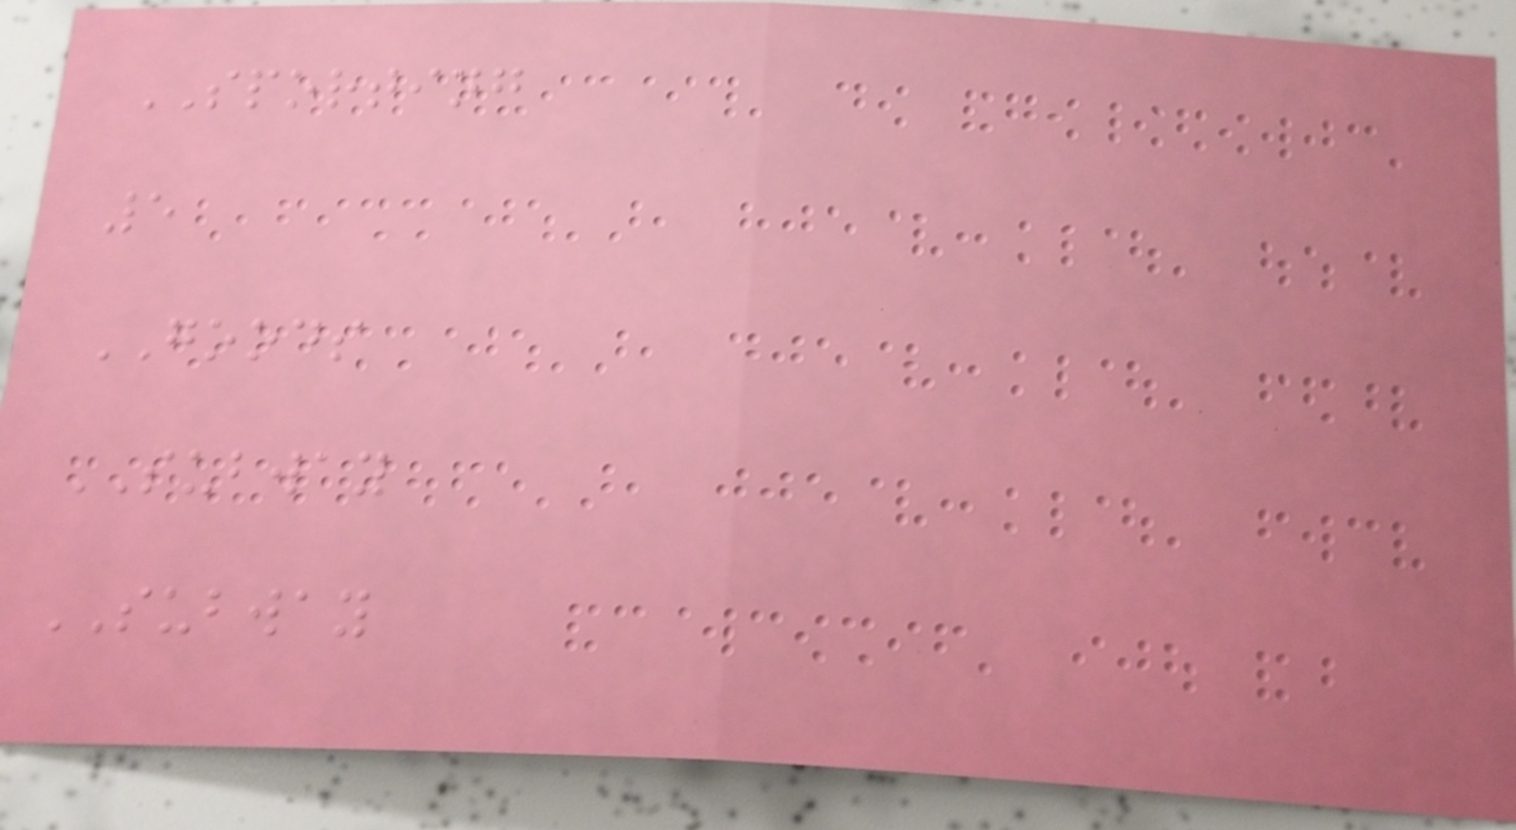SPORTING
5
GOODS
SUBWAY
SUBWAY
